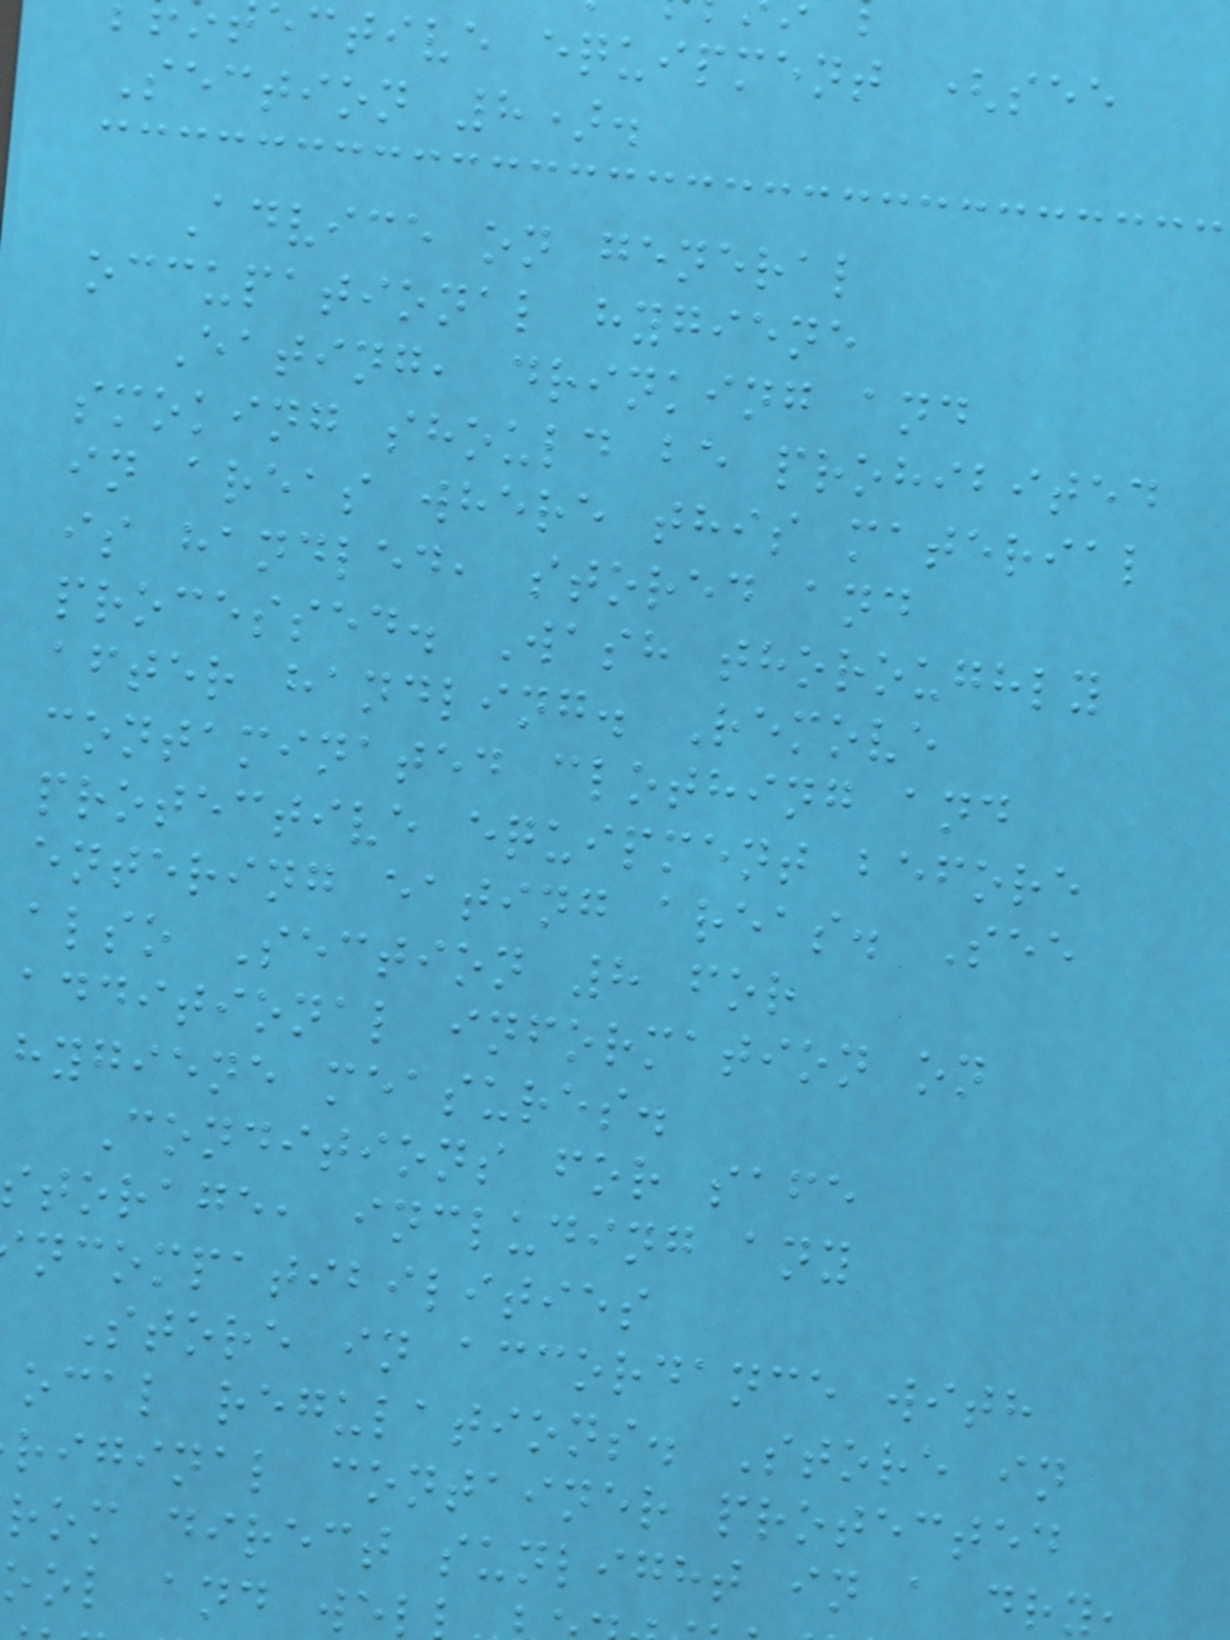ective equipment (see
Section 8).
Advice on general
occupational hygiene
Eating, drinking and
smoking should be prohibited
in areas where this material
is handled, stored and
processed. Wash thoroughly
after handling. Remove
contaminated clothing and
protective equipment before
entering eating areas. See
also Section 8 for
additional information on
hygiene measures.
Conditions for safe
torage, including any
ncompatibilities
Store in accordance with
ocal regulations. Store in
riginal container protected
rom direct sunlight in a dry
ool and we
